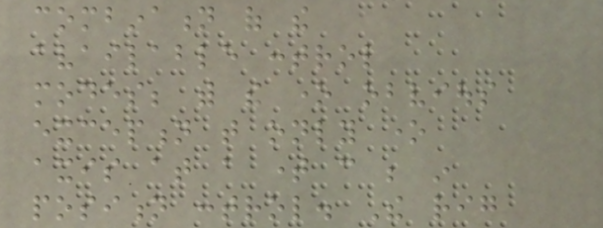combination of the
available control
modes; with the one obvious
exception that only one
axis at a time can be in
position control. The rig
